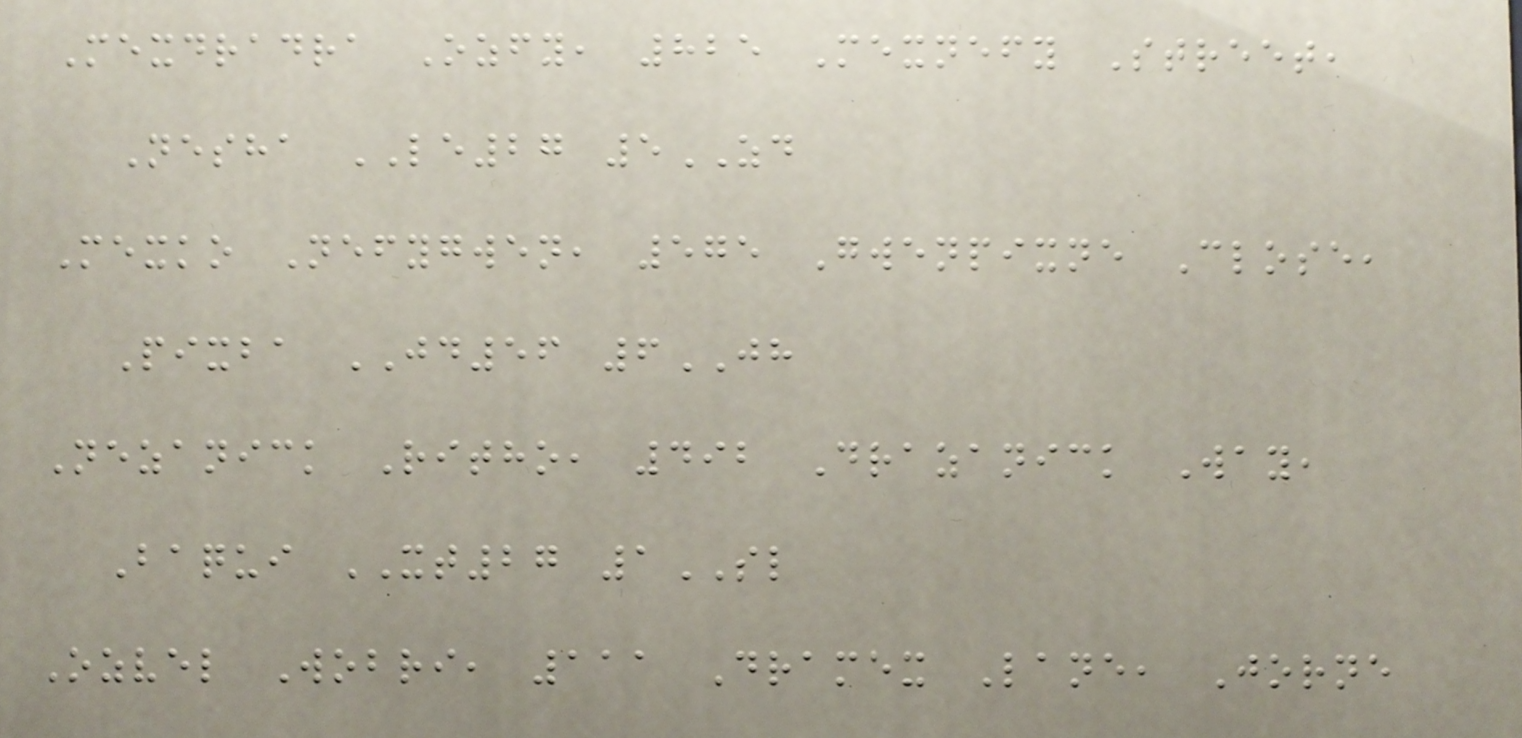Mexdradra Ozfy, 825 Mexnefy Street,
Nesha LE27 5ZD
Mexko Nefygwen, 575 Gwenpixne Close,
Pixba JD56 6JH
Nezanick Ritho, 492 Drazanick Way,
Baqui XT27 1SL
Ozvel Wobri, 111 Dramex Lane, Jorne
